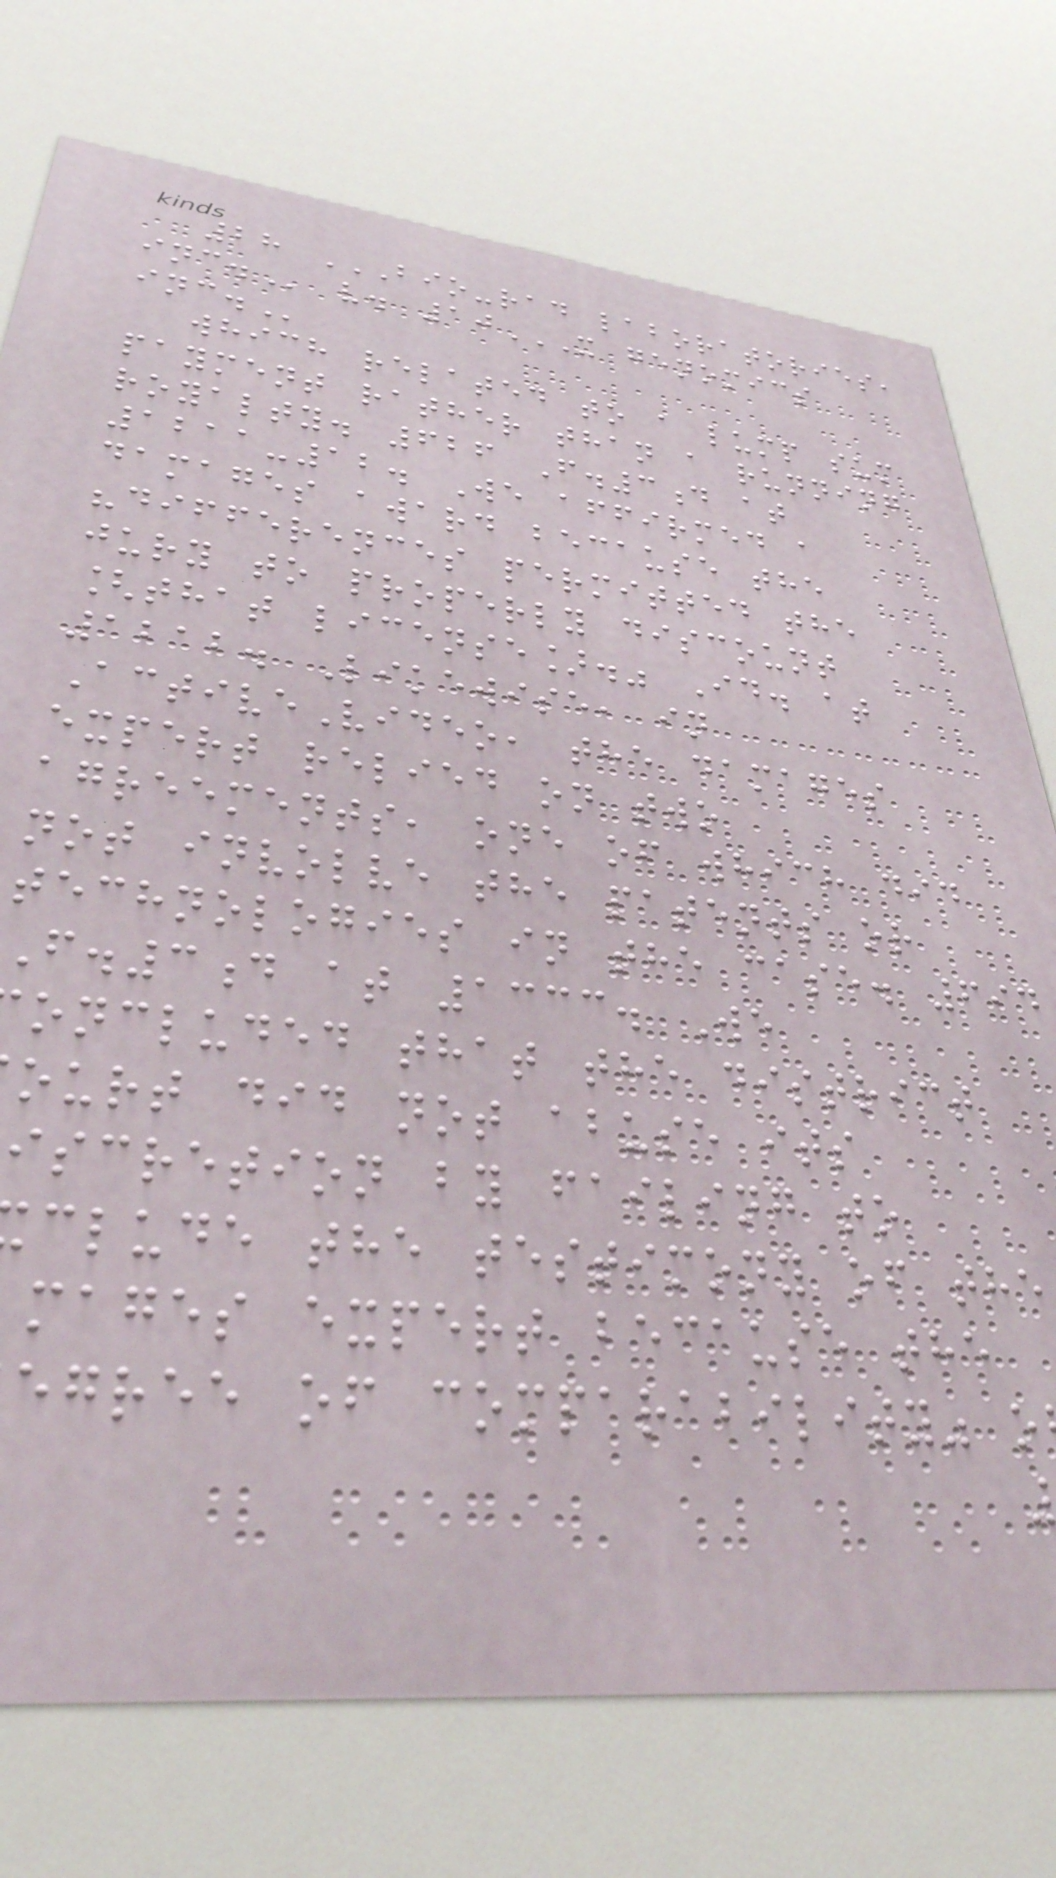28 BIO-RAD LABORATORIES,
which related to a lump sum
payment rather than a running
royalty. 626 F.3d at
1211-12. We affirmed a
damages award because the
"differences permitted the
jury to properly discount
[that license]." Id. at
1212. Likewise, in
ActiveVideo, the damages
expert relied on two
agreements, one of which did
not involve the patents or
technologies in the case. 694
f.3d at 1333. We
oncluded that the district
ourt did not abuse its
iscretion by failing to
clude the testimony of the
mages expert because the
egree of comparability" o
